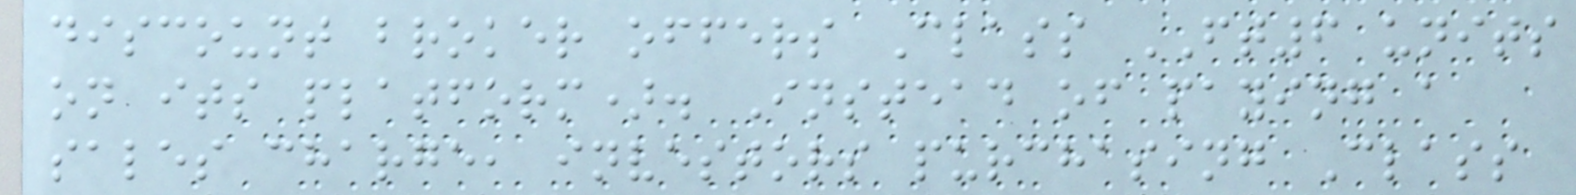discount broker offers Class FT6 units
on its platform). Instead of paying a
sales charge, investors purchasing Class
